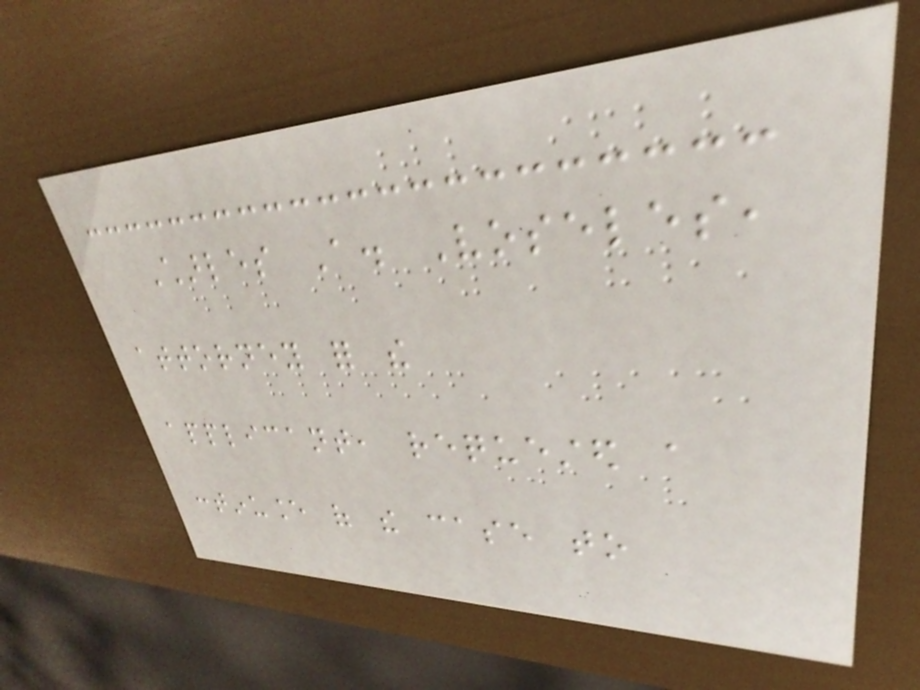Charles A. Voseles,
attorney for the
applicant, requested a
continuance of the case to
